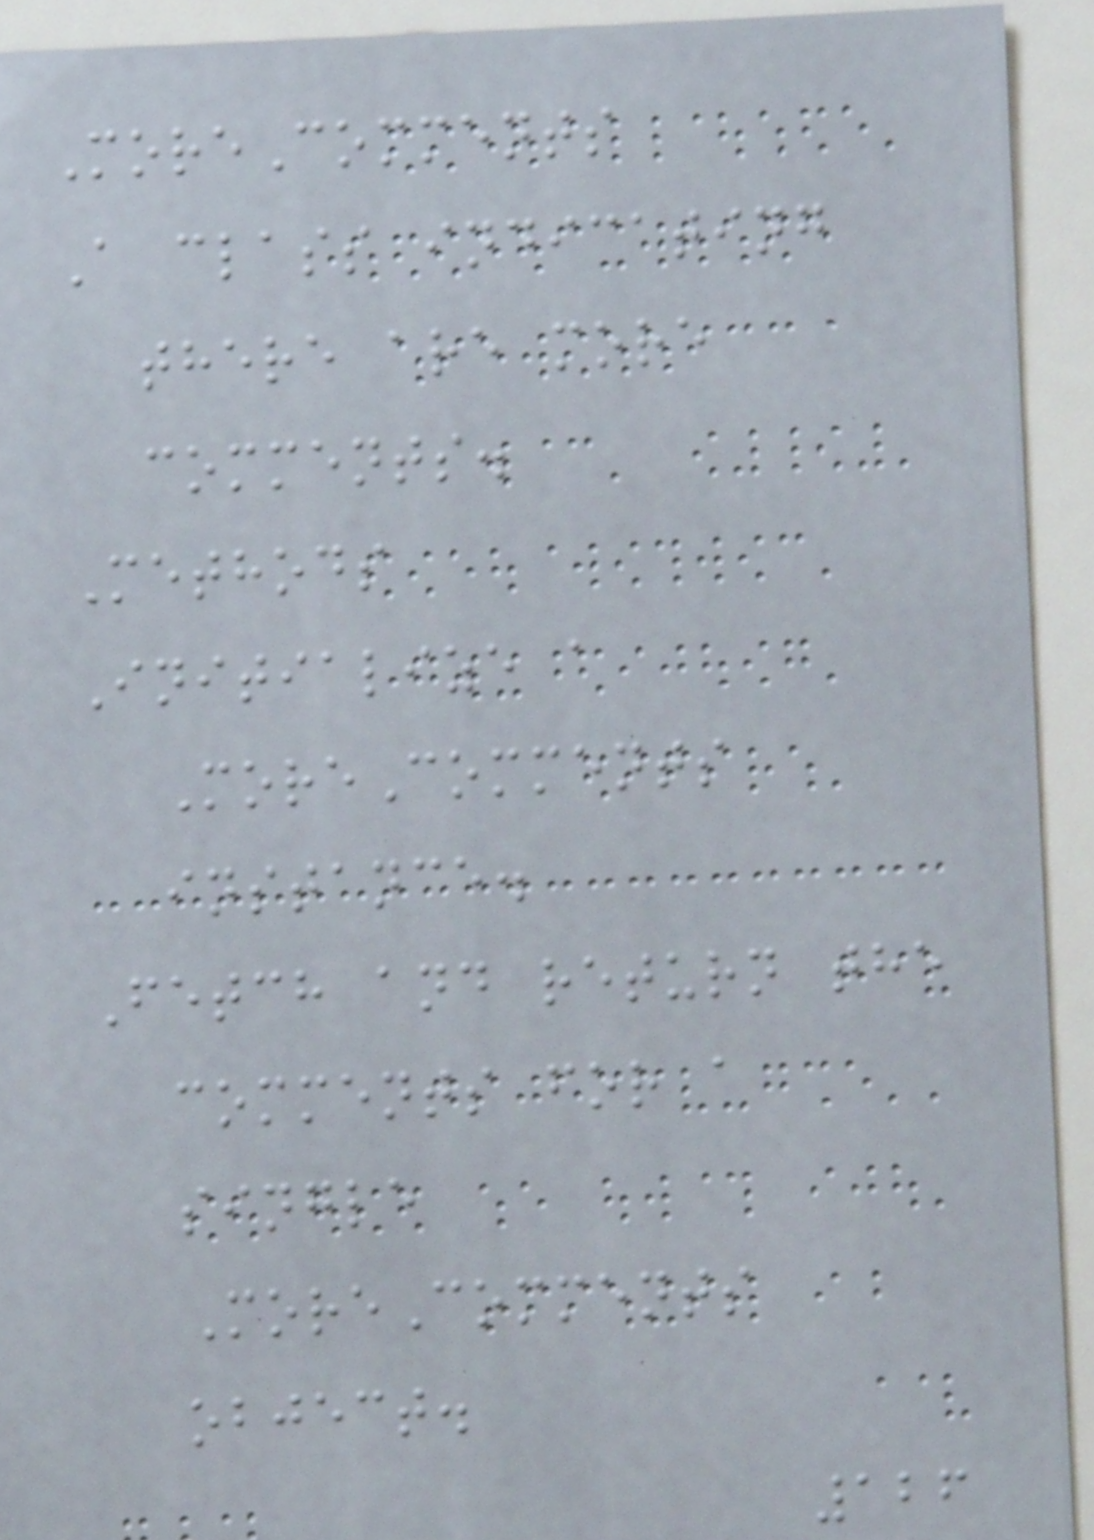MoreComments
A class indicating
there are more
comments.
Methods
Initialize a
MoreComments
instance.
Fetch and return the
comments for a
single
MoreComments
object.
126
